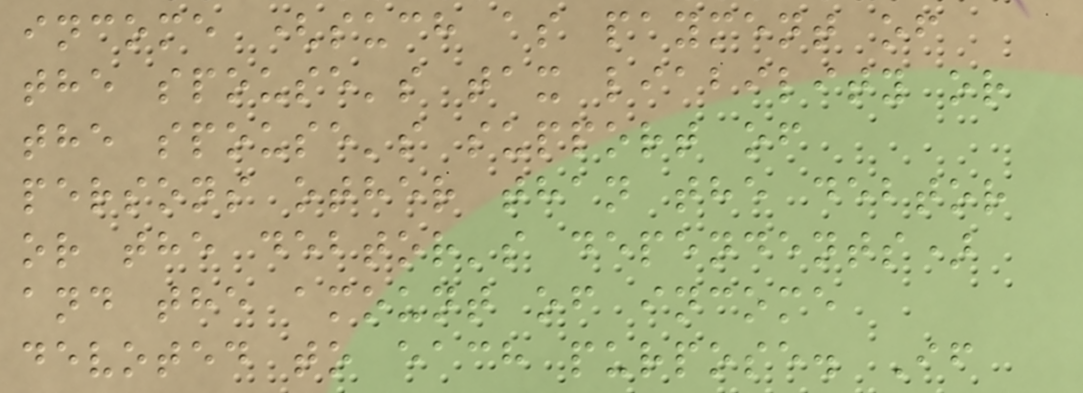income (such as payment of
the spouse's tax liability or
the spouse's support of
persons other than the debtor
or the debtor's dependents)
and the amount of income
devoted to each purpose. If
